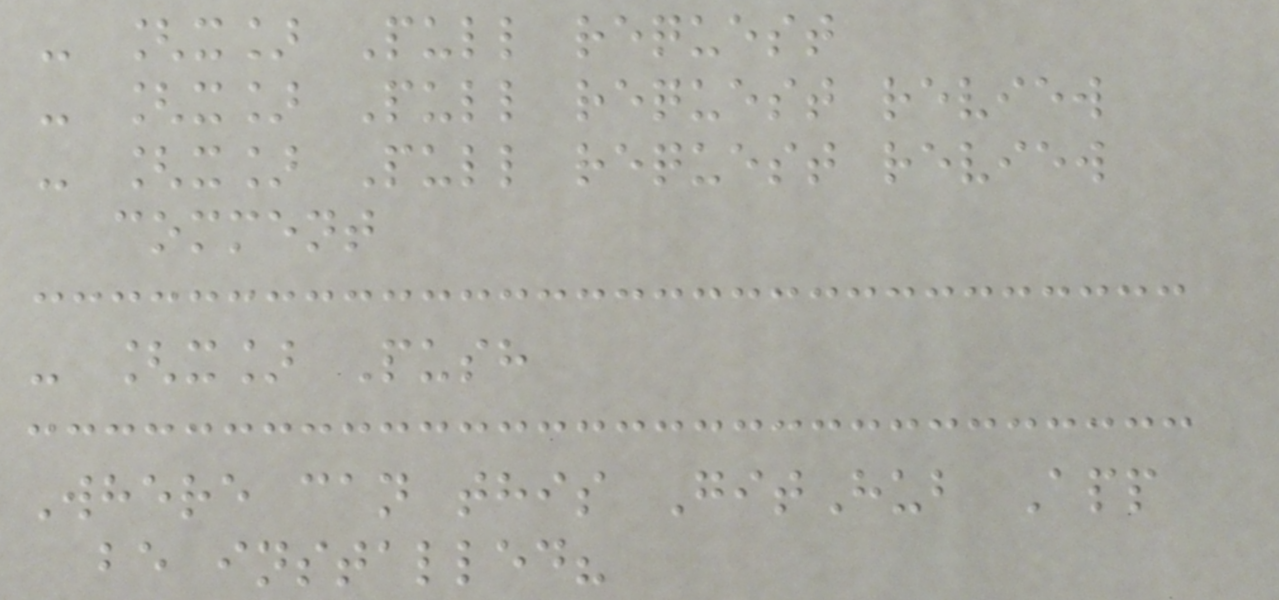- [x] Pull request
- [x] Pull request review
- [x] Pull request review
comment
- [x] Push
Where can this GitHub App
be installed?
